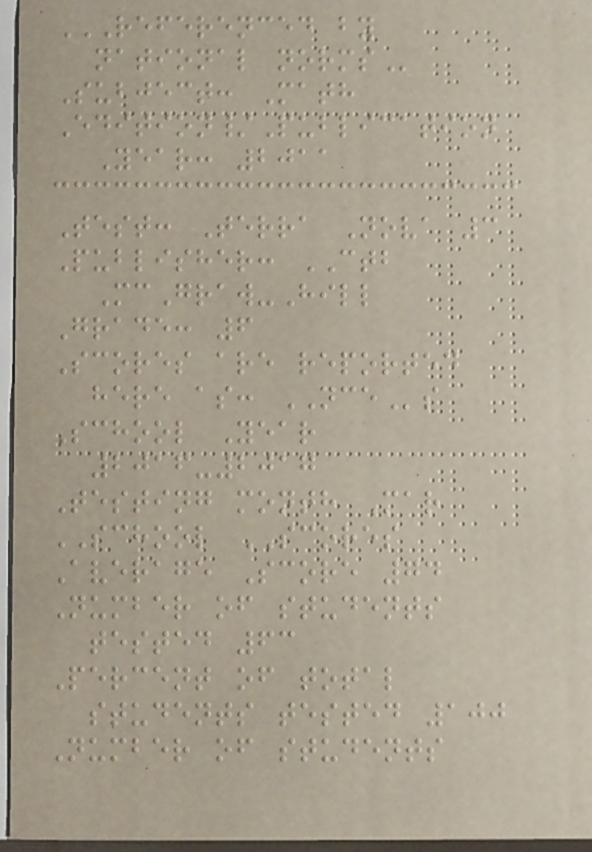REFERENCED BY
NATIONAL NORMS
Subject: Math
Edition/Publication
Year: 2011
Test: Terra Nova 3
Publisher: CTB
McGraw-Hill
Grade: 6
Scores are reported
here as: NCEs
School Year
2016-2017
Testing month Mar
SCHOOL SCORES
Average Score 74
Number of students
tested 63
Percent of total
students tested 100
Number of students
